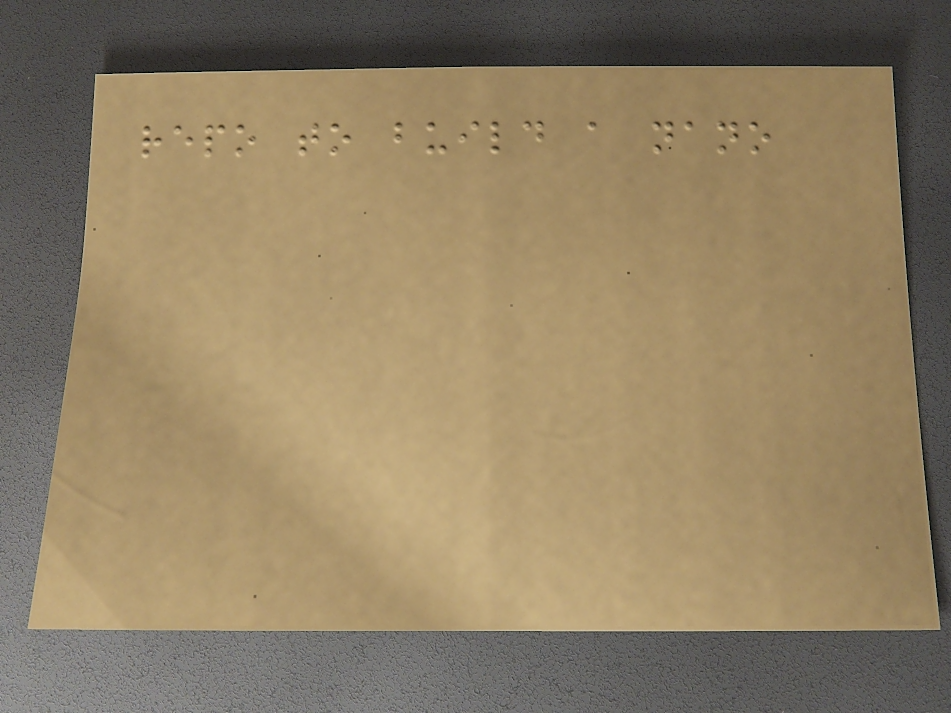repo to build a nano
